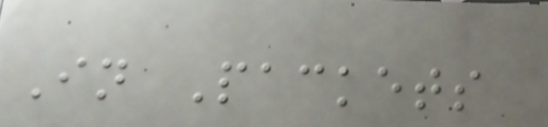In Packets
